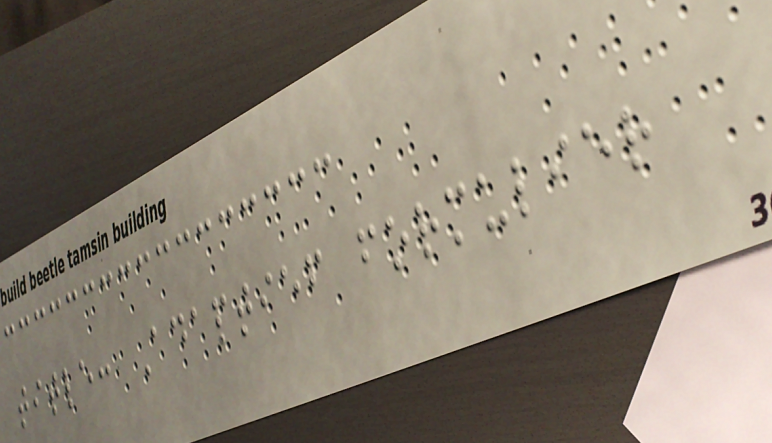title: Adaptief formulier
